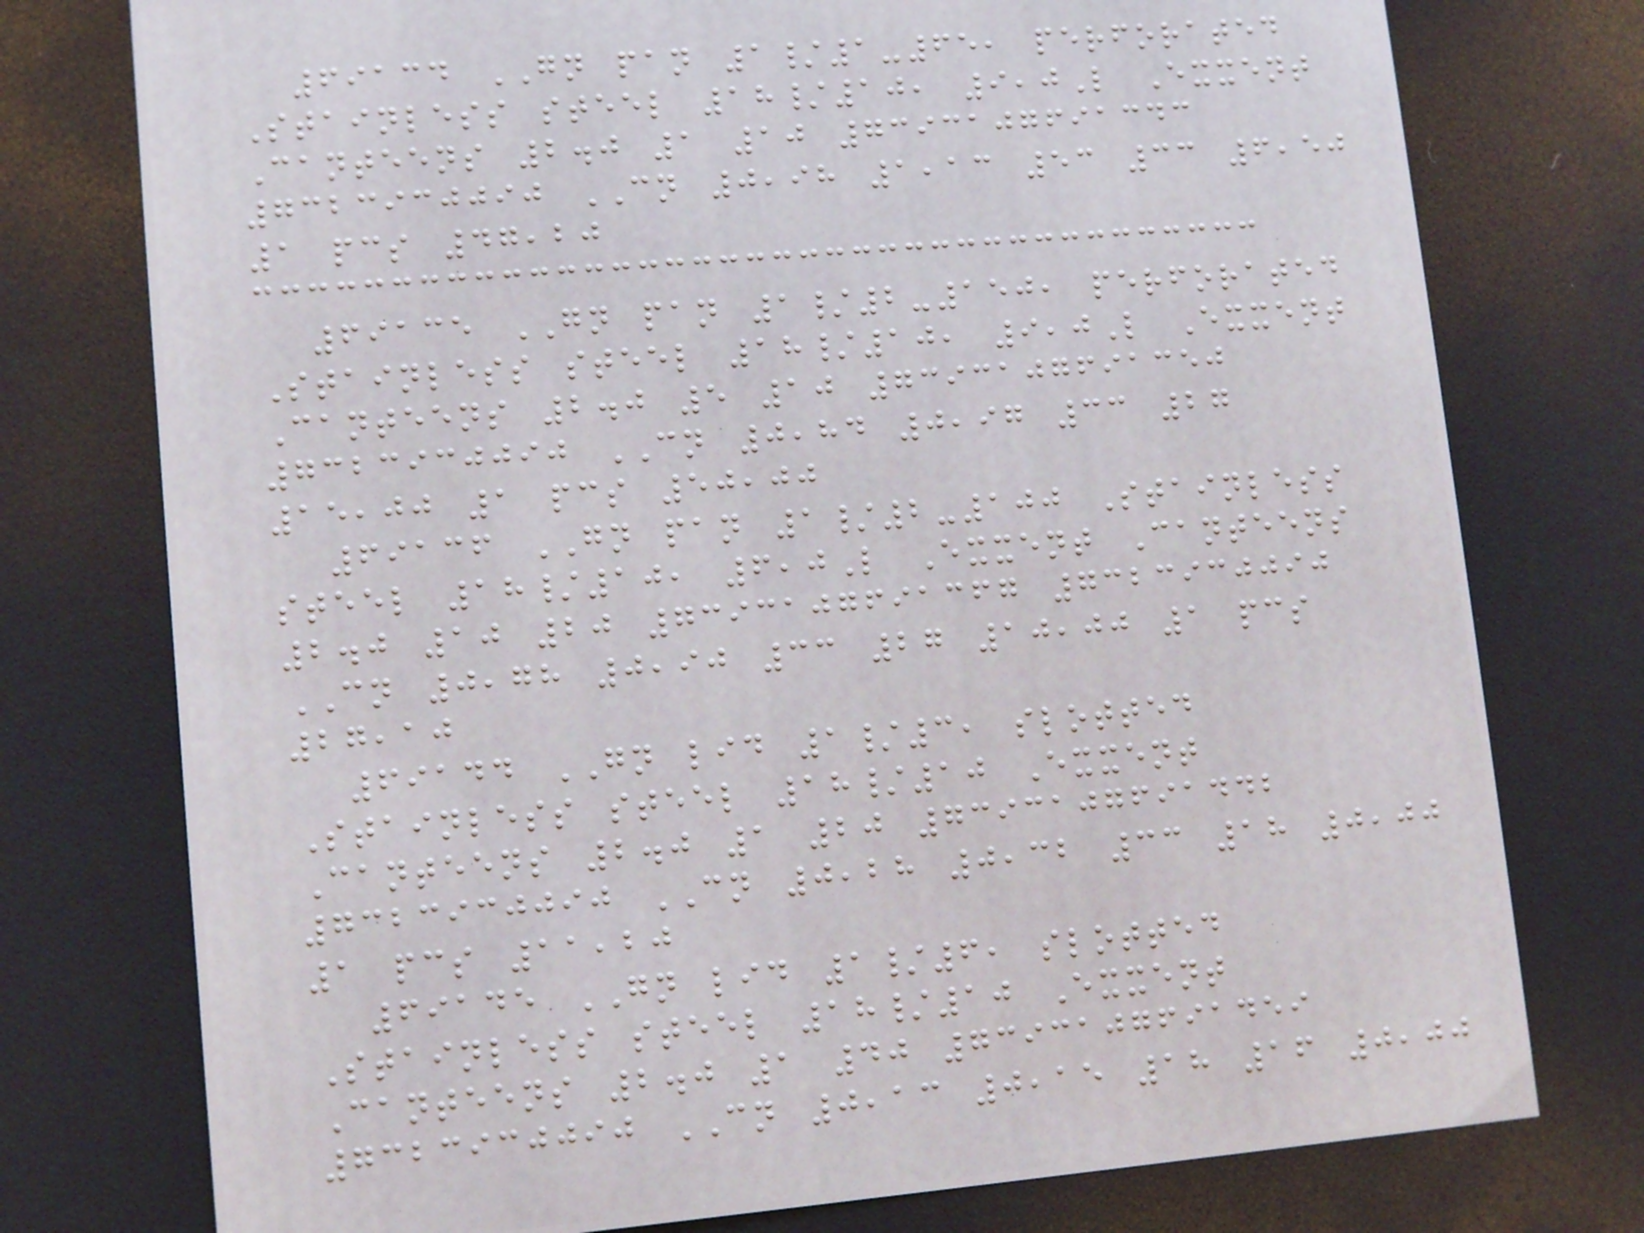69134 GN pan 1/1-65, perforated
Stainless steel 18/10, 9,0L Exxent
Canteens 2.0 1 10 7393107691343
7323930090 CN 0,98 1,13 53 33 6,50
1 pcs 47,20
69135 GN pan 1/2-150, perforated
Stainless steel 18/10, 9,0L Exxent
Canteens 2.0 5 10 7393107691350
7323930090 CN 0,84 0,97 33 27
15,00 1 pcs 50,00
69136 GN pan 1/2-100 Stainless
steel 18/10, 6,0L Exxent Canteens
2.0 10 20 7393107691367 7323930090
CN 0,78 0,90 33 27 10,00 1 pcs
27,10
69144 GN lid 1/3, slotted
Stainless steel 18/10 Exxent
Canteens 2.0 1 20 7393107691442
7323930090 CN 0,28 0,32 33 18 0,00
1 pcs 11,20
69145 GN lid 1/6, slotted
Stainless steel 18/10 Exxent
Canteens 2.0 1 40 7393107691459
7323930090 CN 0,13 0,15 18 16 0,00
